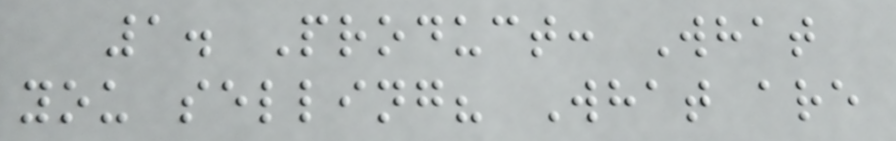1. Product: What
you selling? What are
